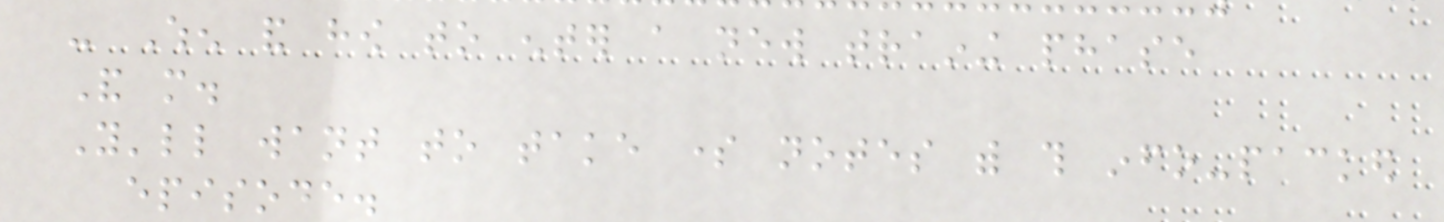- When and how to enter a new training phase
And more.
You'll want to take some notes with this info-packed
episode.
